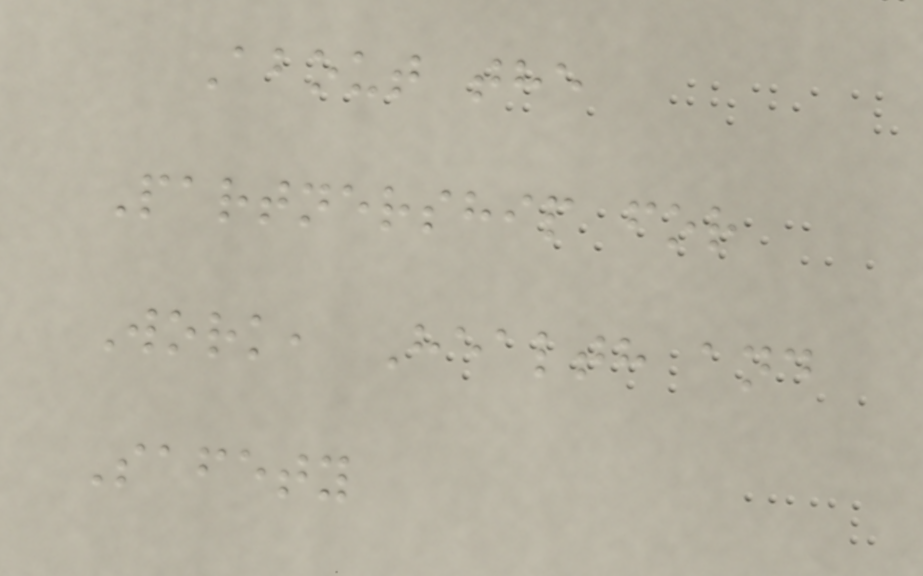About the
Partnership for
Work, Health and
Safety
